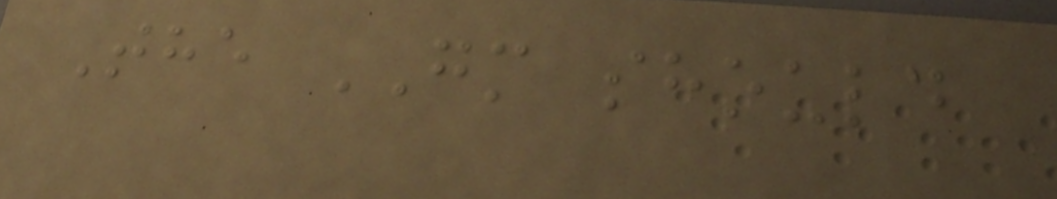The GM should
